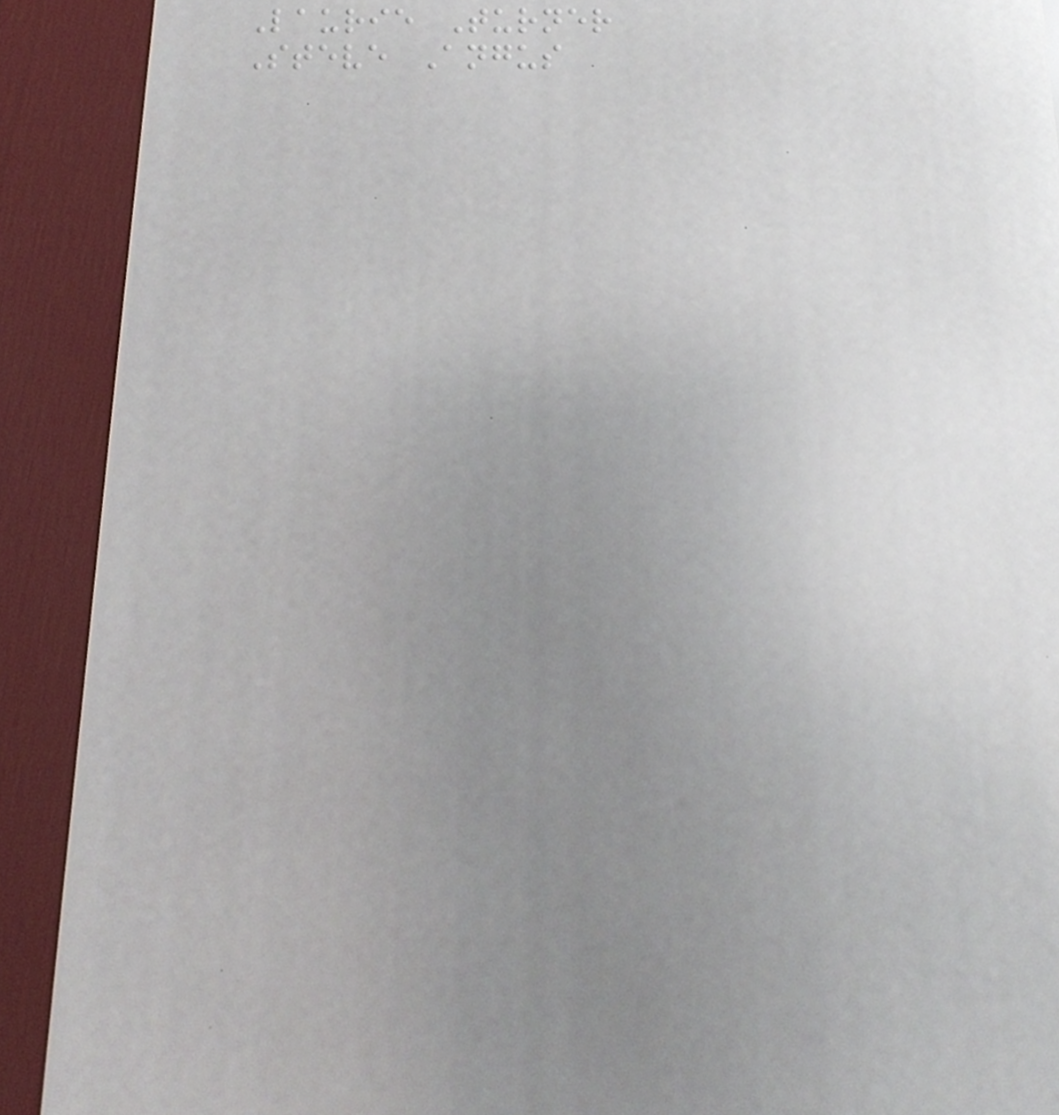Laurie Turner
Steve Angus
